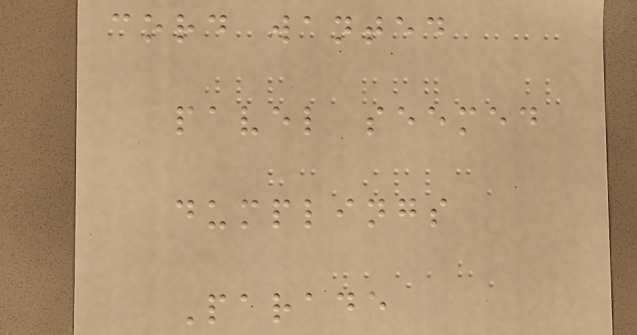cord wanted
pavel seemed
dumplings
Parade
